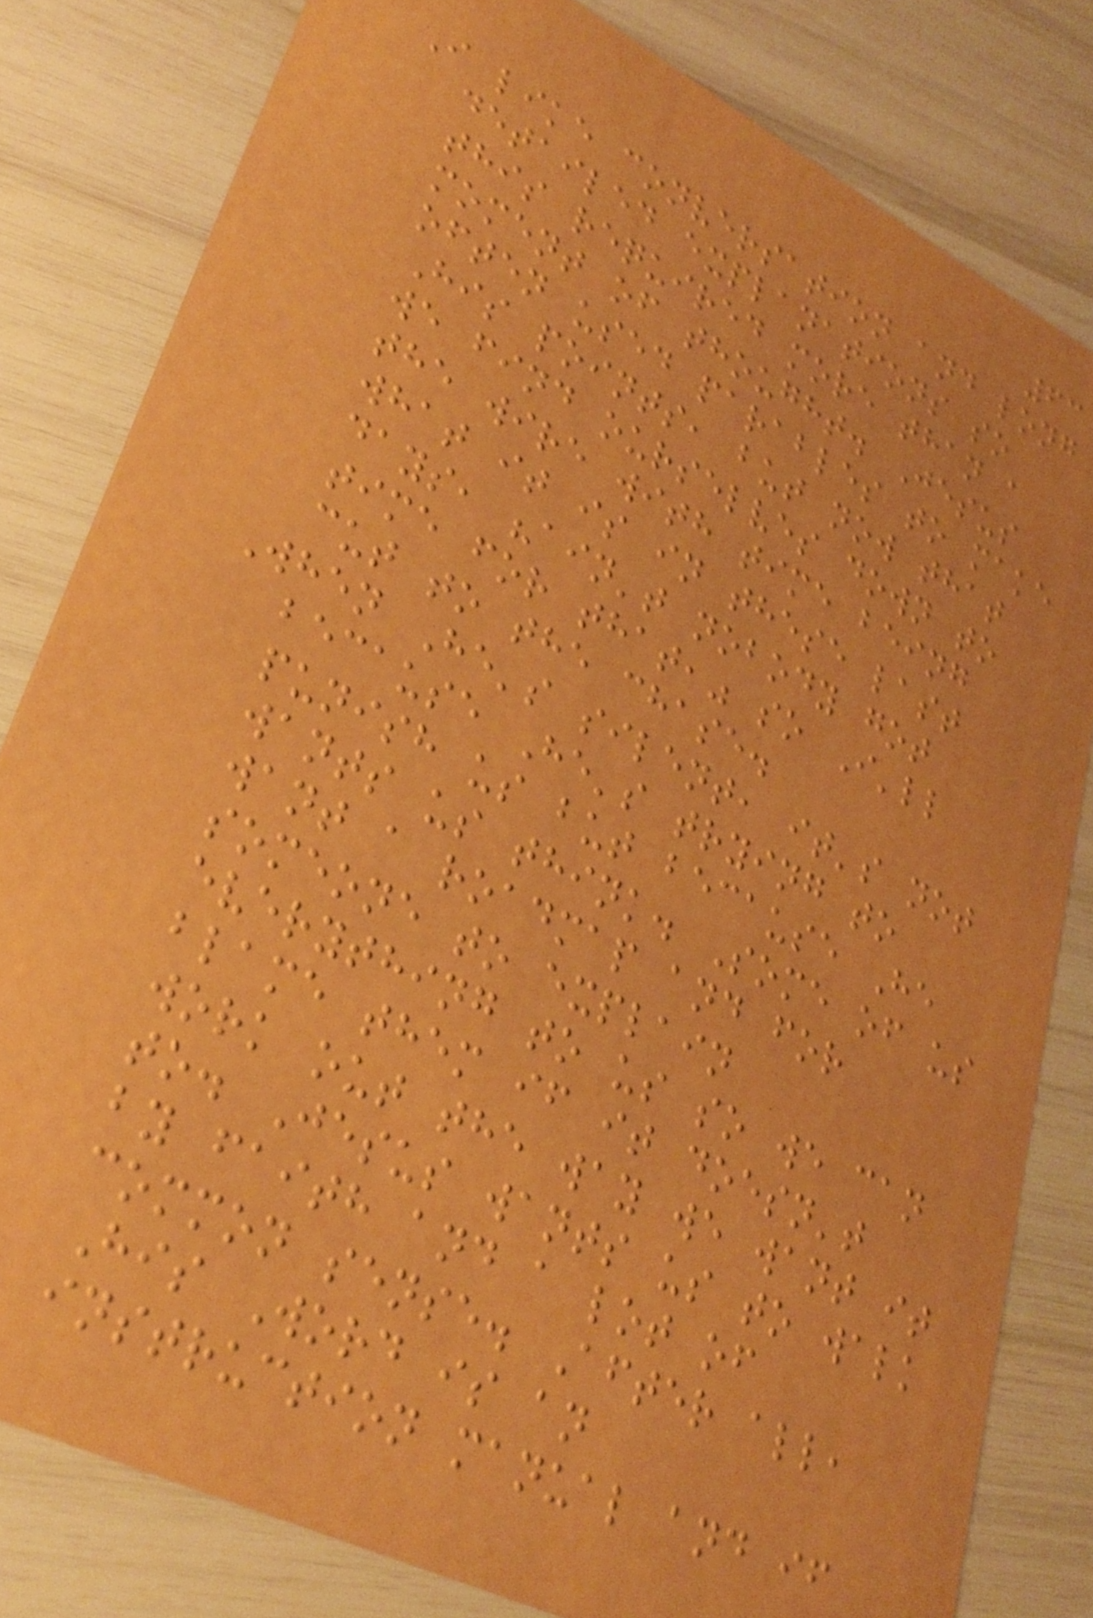63
I like conversation and long
detailed explanations so
this required more than a
moment of thought. Jesus
often used parables to make
His points, but now that
we find ourselves down to
the wire with time being
what it is in these last
days, "ain't nobody got
time for that," so I'll
cut to the chase.
When He's silent, it's not
because He's trying to
punish us but because He
wants us think. Some of us
want a roadmap and for
someone to explain
everything to us so we can
blame them if it doesn't
work out the way we want it
to. Jesus wants us to walk
by faith and a lot of
common sense. After all,
His Word is an
instruction manual and if
